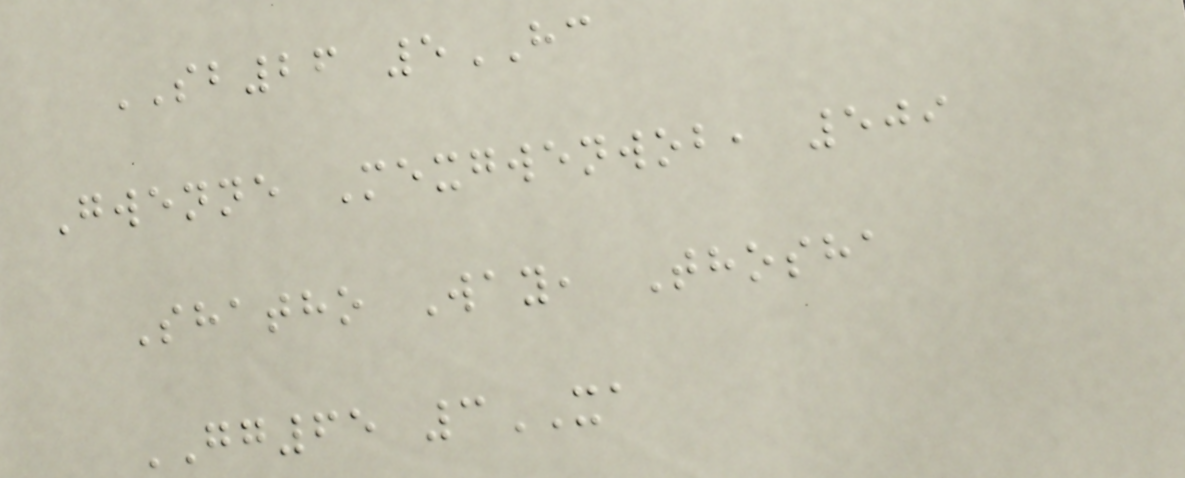SB26 5HC
Gwenne Mexgwenwob, 509
Shatho Way, Thosha
GG65 3XA
